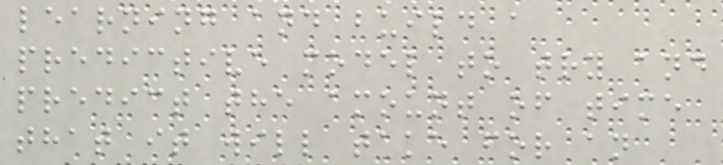learning and build a
predictive model to try and
predict the amount of time
that it will take for an
